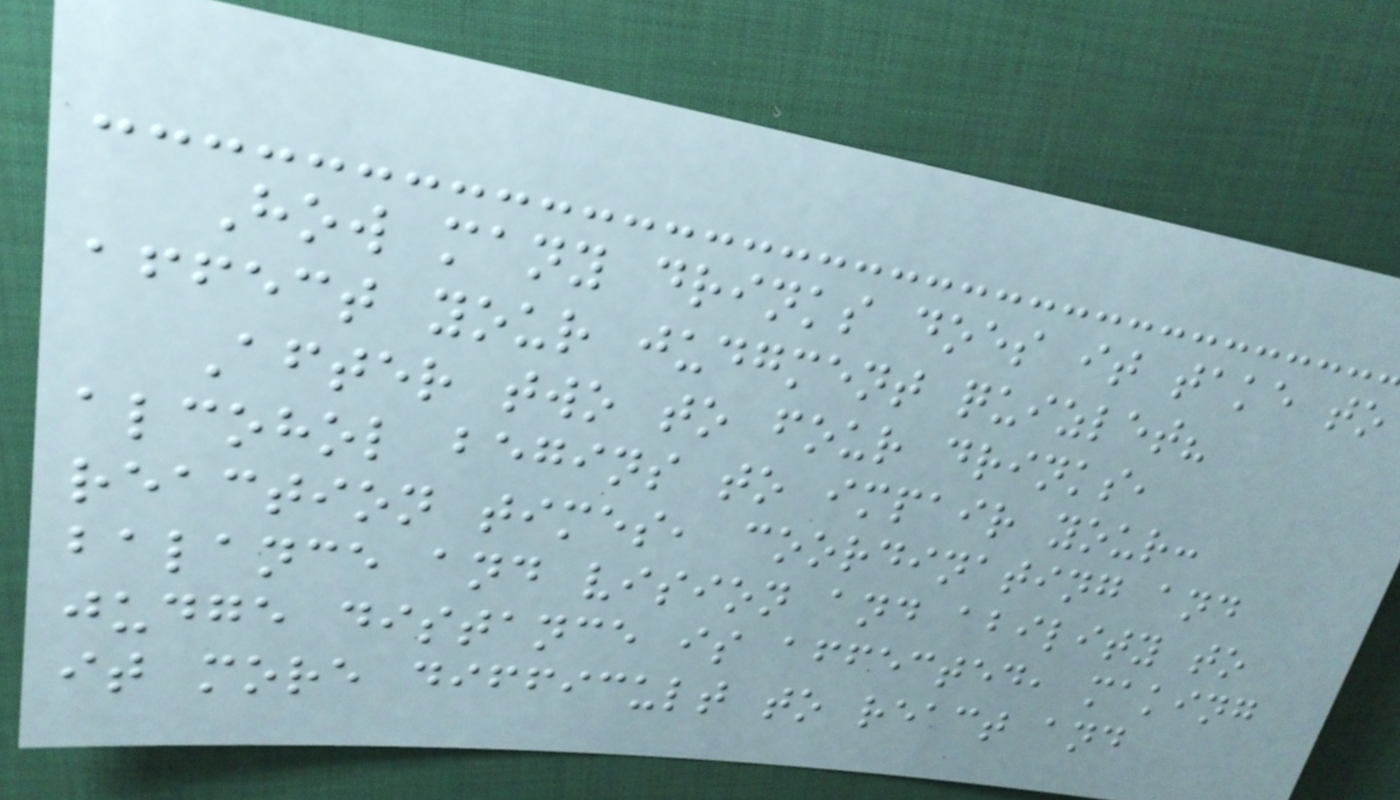How many drinks does it take to
affect your judgment quizlet?
After two to four drinks,
alcohol begins to impair your:
reaction times, coordinating and
balance and vision and ability to
judge distance is affected, making
it more difficult to react and
